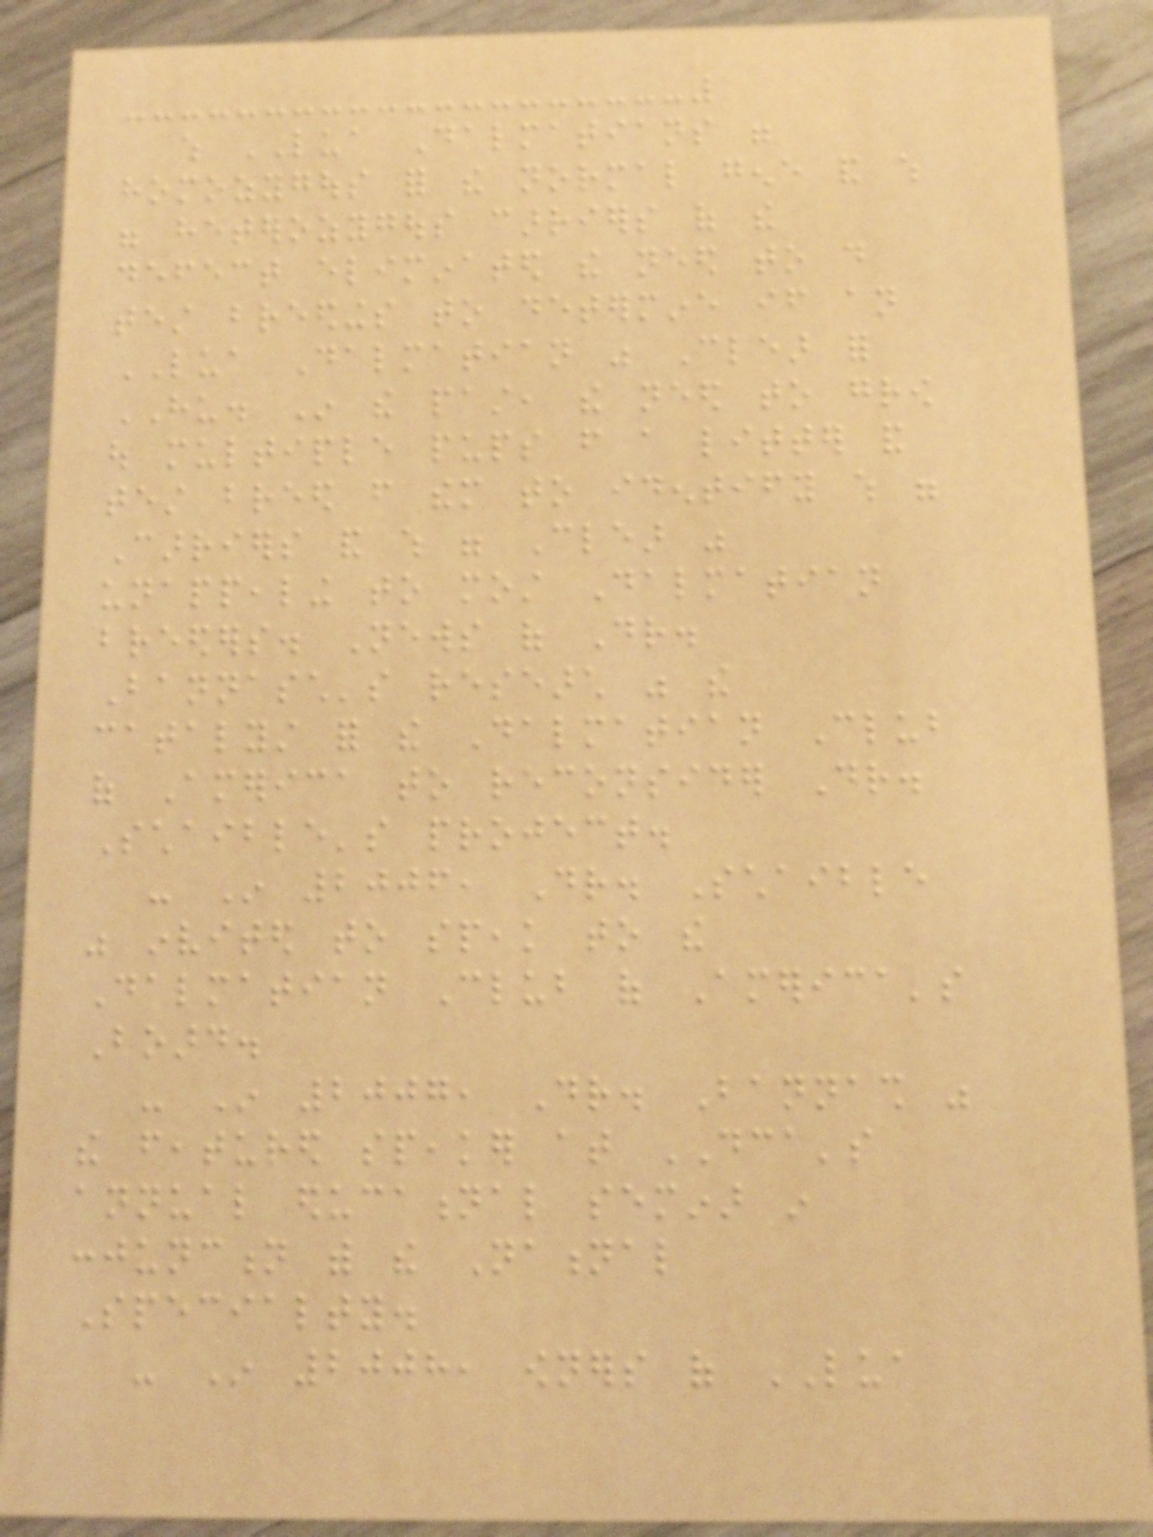which LUA Dalmatians were
homozygous for the normal gene and which
were heterozygous carriers of the
defect eliminated the need to do
test breedings to determine if an
LUA Dalmatian was Clear for
HU. In the past, the need to grow
out multiple pups from a litter and
test breed from them to identify which were
Carriers and which were Clear was
unappealing to most Dalmatian
breeders. News of Dr.
Bannasch's research was the
catalyst for the Dalmatian Club
of America to reconsider Dr.
Schaible's project.
- In 2006, Dr. Schaible
was invited to speak to the
Dalmatian Club of America's
Board.
- In 2007, Dr. Bannash was
the featured speaker at DCA's
annual educational seminar in
conjunction with the National
Specialty.
- In 2008, owners of LUA
